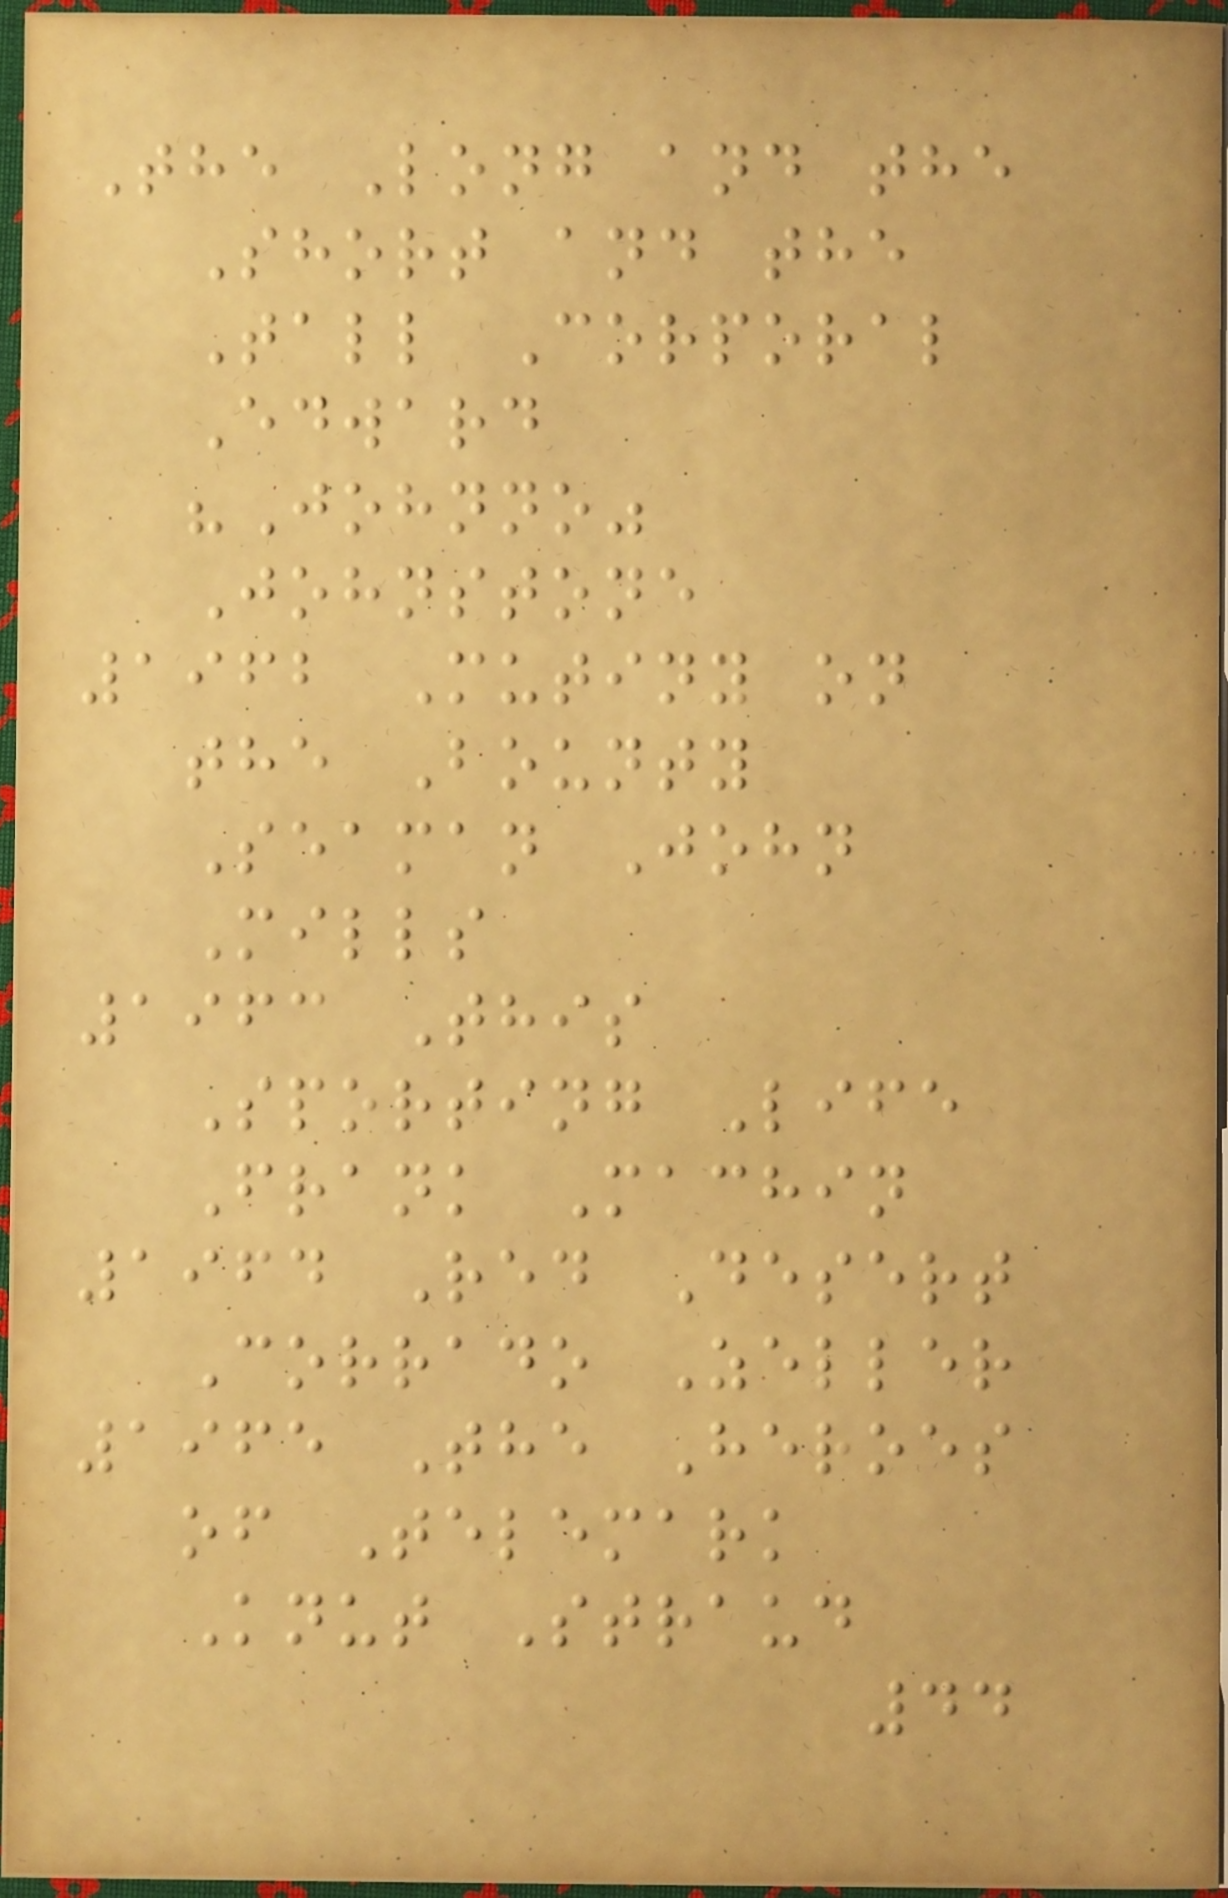The Long and the
Short and the
Tall Corporal
Edward
"Johnno"
Johnstone
1962 Mutiny on
the Bounty
Seaman John
Mills
1963 This
Sporting Life
Frank Machin
1964 Red Desert
Corrado Zeller
1965 The Heroes
of Telemark
Knut Straud
44
